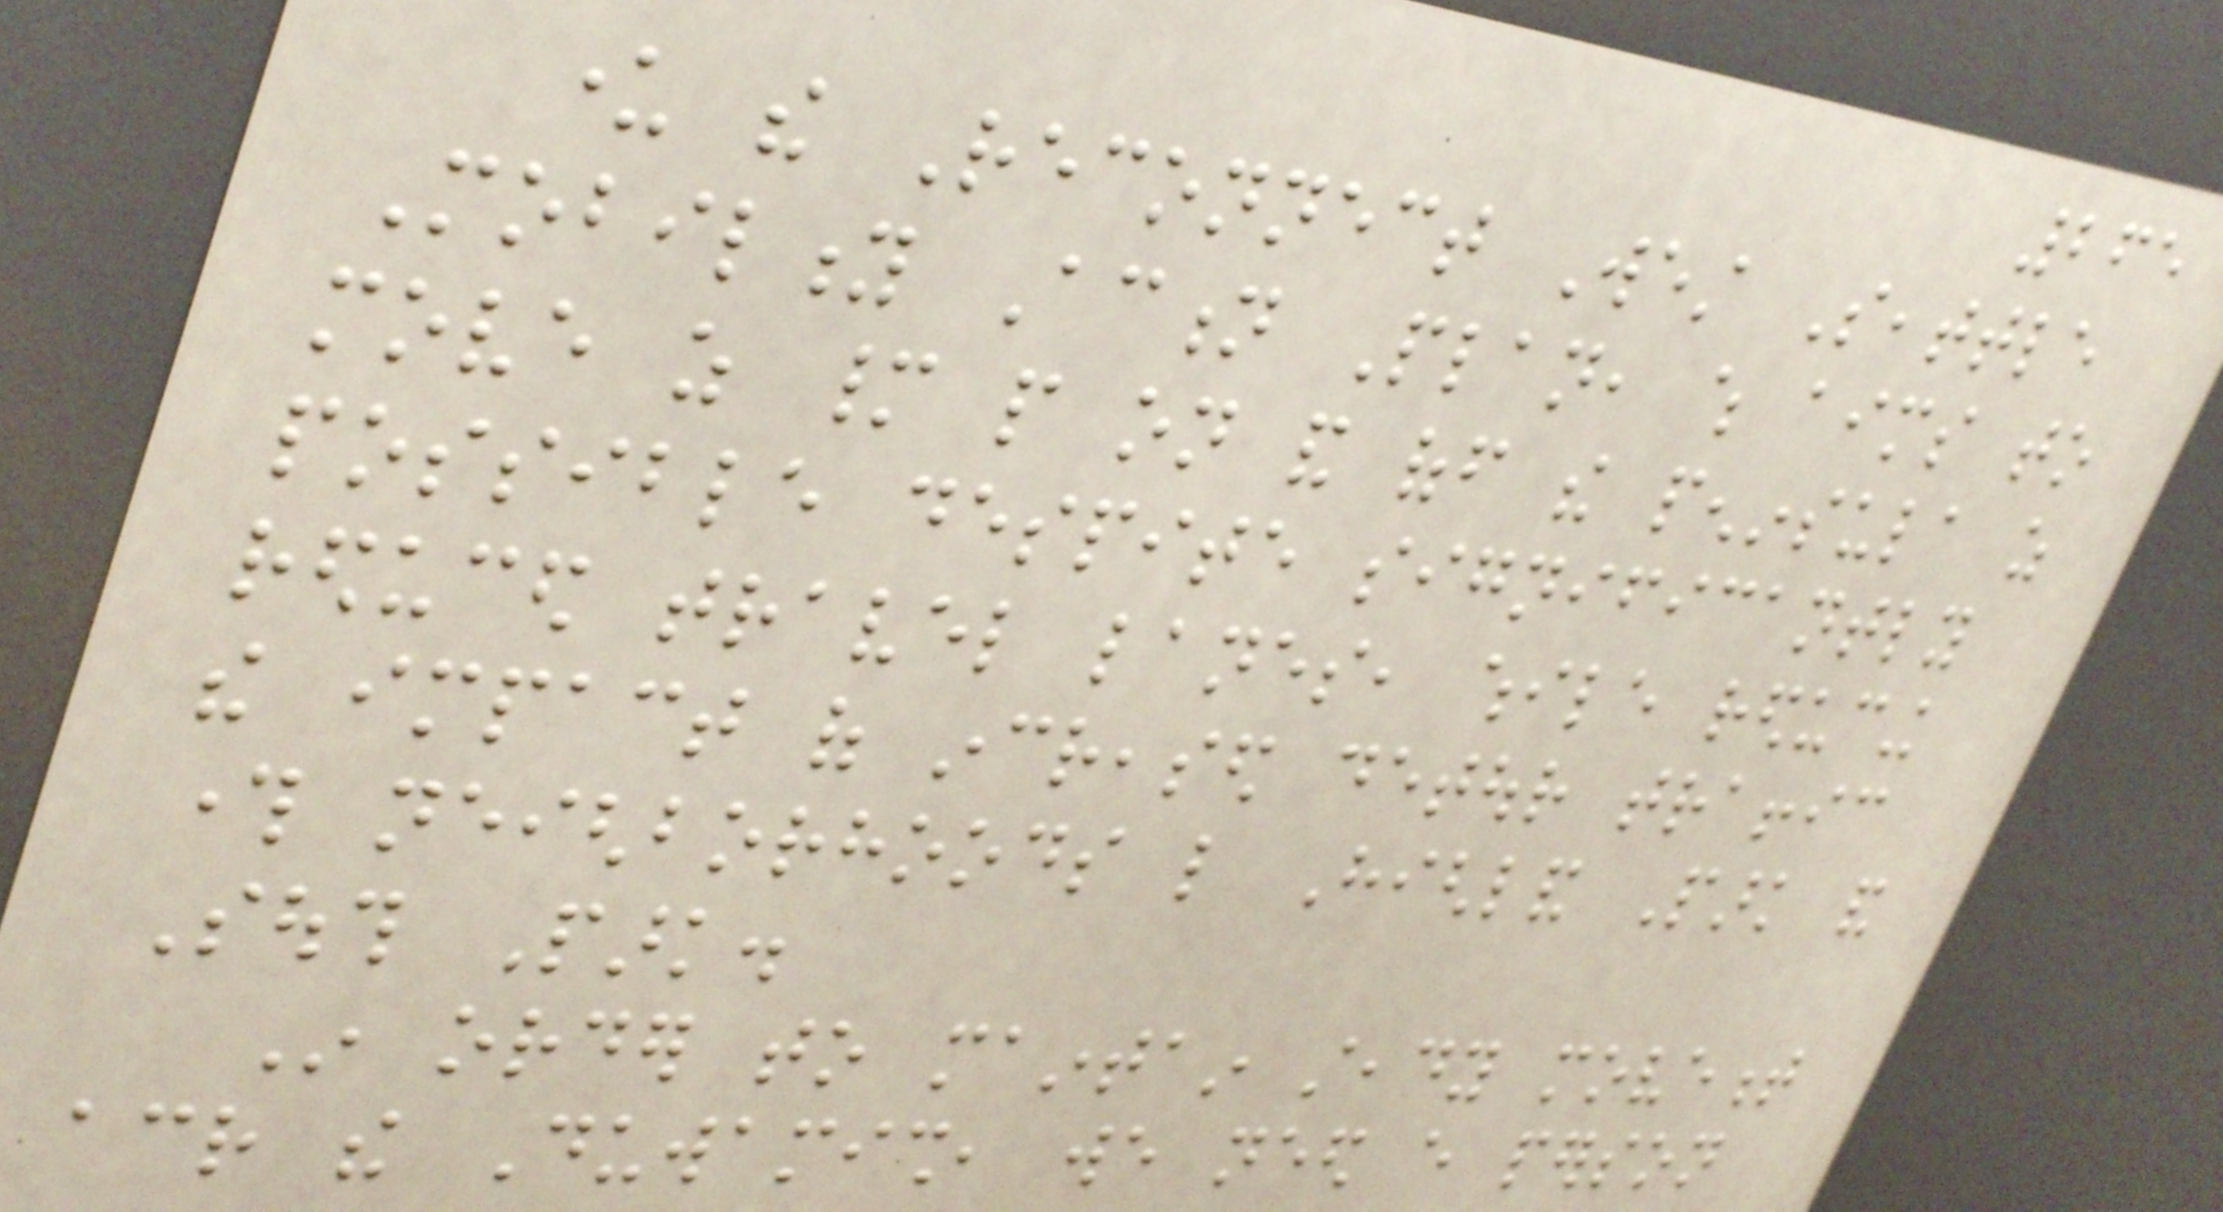265
under the Reconnect West Seattle
Mobility Action Plan, which aims to
move as many people on and off the peninsula as
possible despite significantly
reduced travel lanes, while reducing
the impact of increased detour traffic
through neighborhoods like Highland Park and
South Park.
In order to maintain steady movement
across the Duwamish, we need every person
